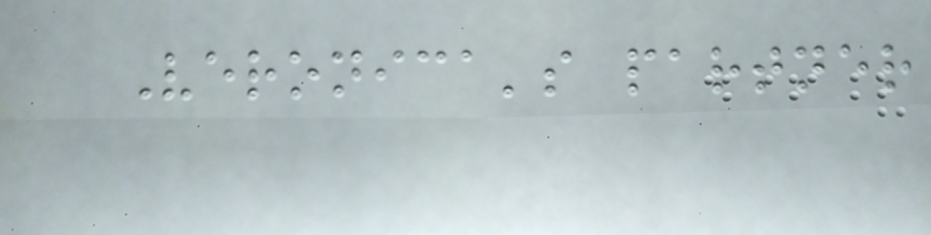Veronica's partner
